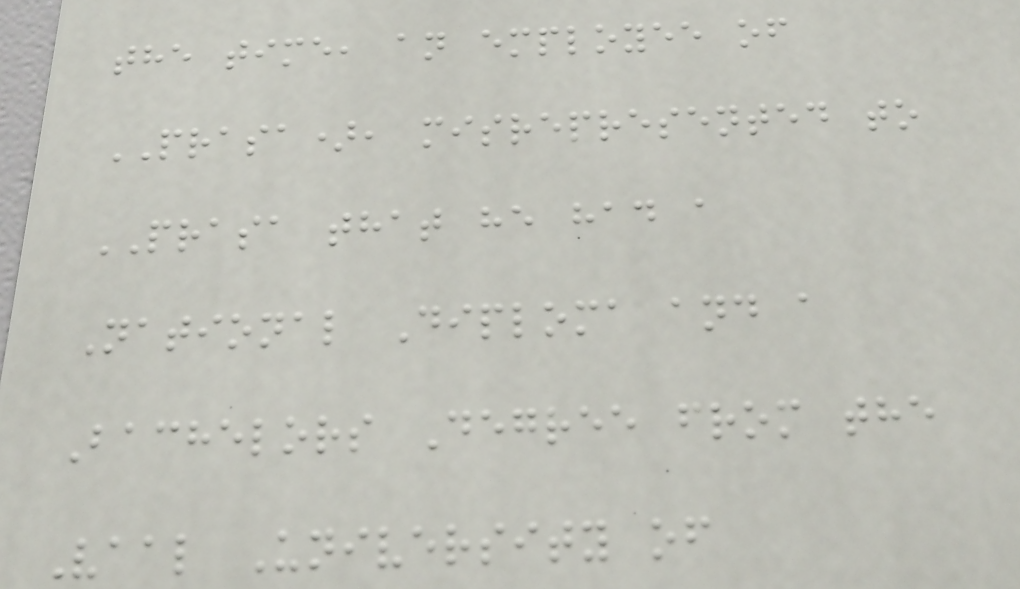the time, an employee of
PRASA), misrepresented to
PRASA that he had a
National Diploma and a
Bachelors Degree from the
Vaal University of
